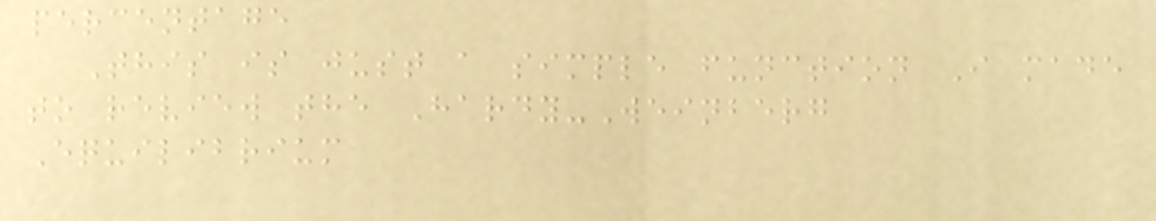percentage
This is just a simple function I made
to review the Hardy-Weinberg
Equilibrium
